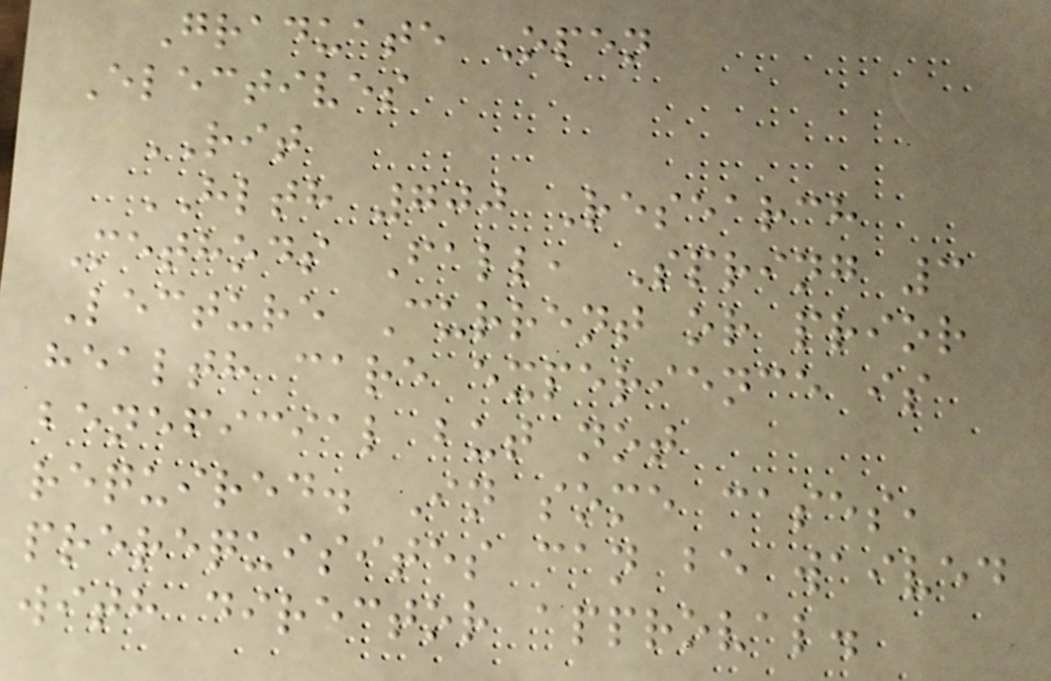Graduate Open
Electives
RIT
HLTH 700 Research
Methods Fall, Spring 3
Lecture Current or prior
health care experience is
beneficial but not
required. In some cases,
prerequisites can be waived
with director approval.
